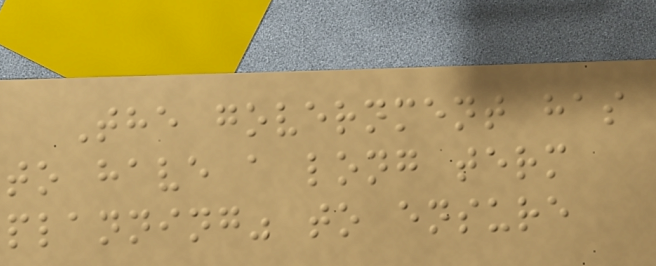The government has
to have a long term
planning" to ensure
